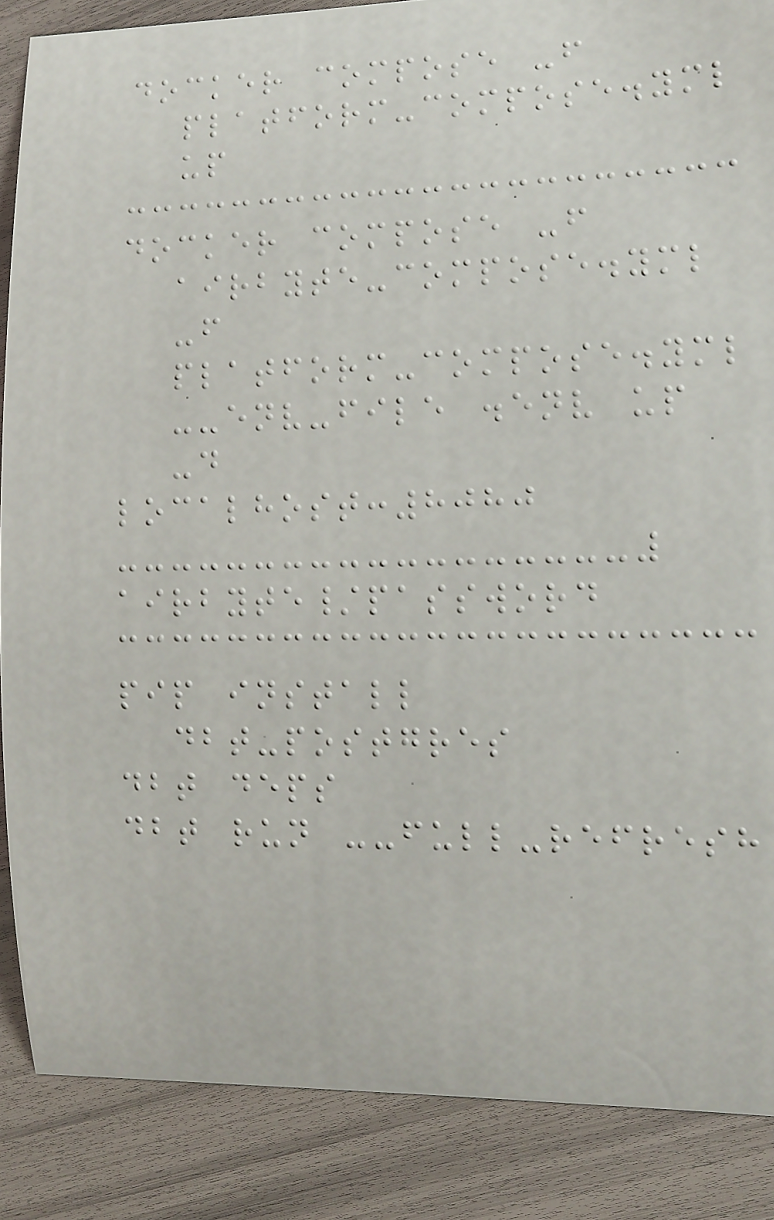docker compose -f
platform-compose.yml
up
docker compose -f
airbyte-compose.yml
-f
platform-compose.yml
--env-file .env up
-d
localhost:8080
airbyte/password
pip install
dbt-postgres
dbt deps
dbt run --full-refresh
